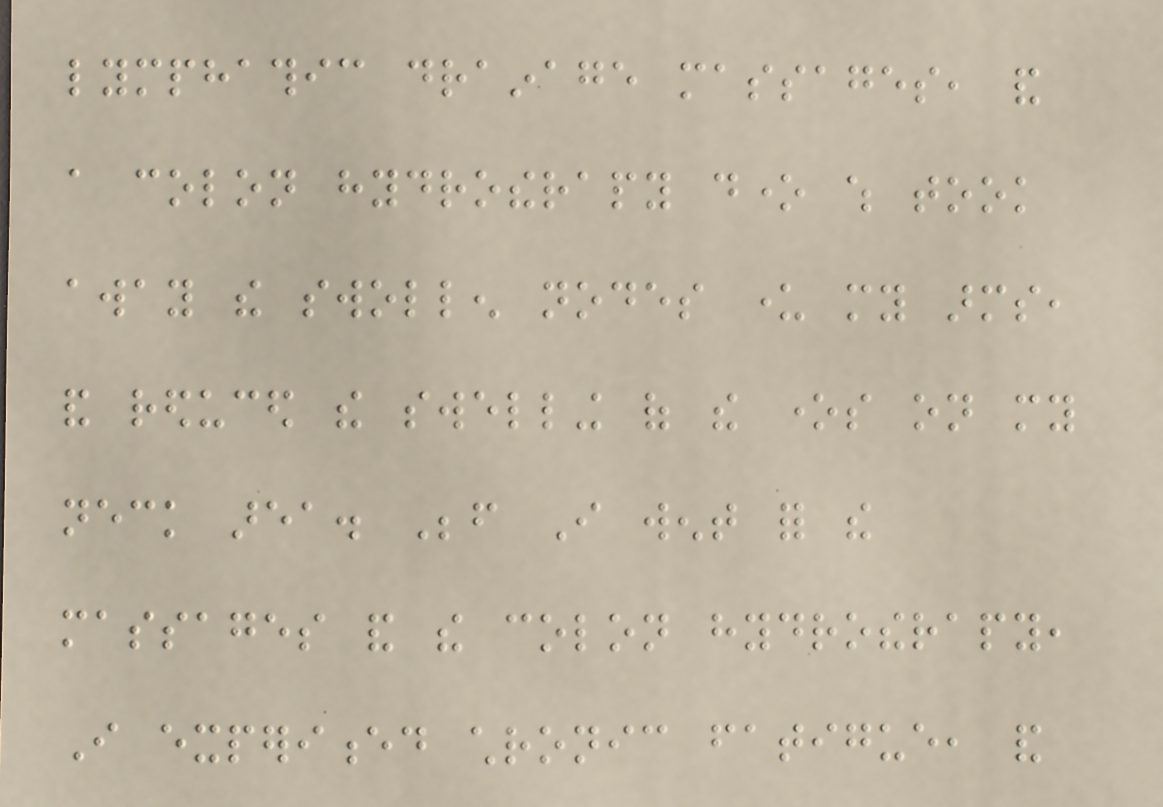lymphathic drainage massages, and
a colon hydrotherapy done which took
away the swollen nodes under my arms,
and reduced the swelling of the ones on my
neck area. Before I went for the
massages and the colon hydrotherapy,
I experienced chronic fatigue, and
